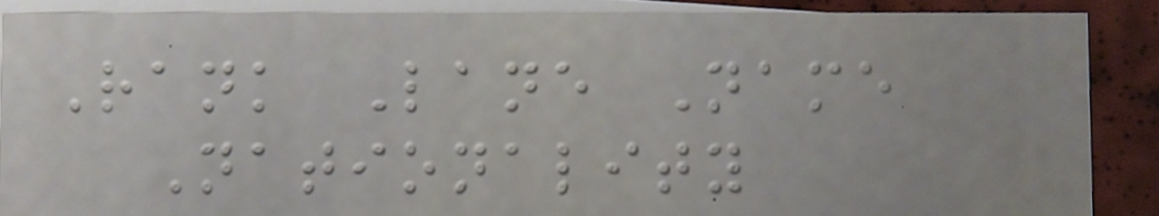Rank Lane Name
Nationality
